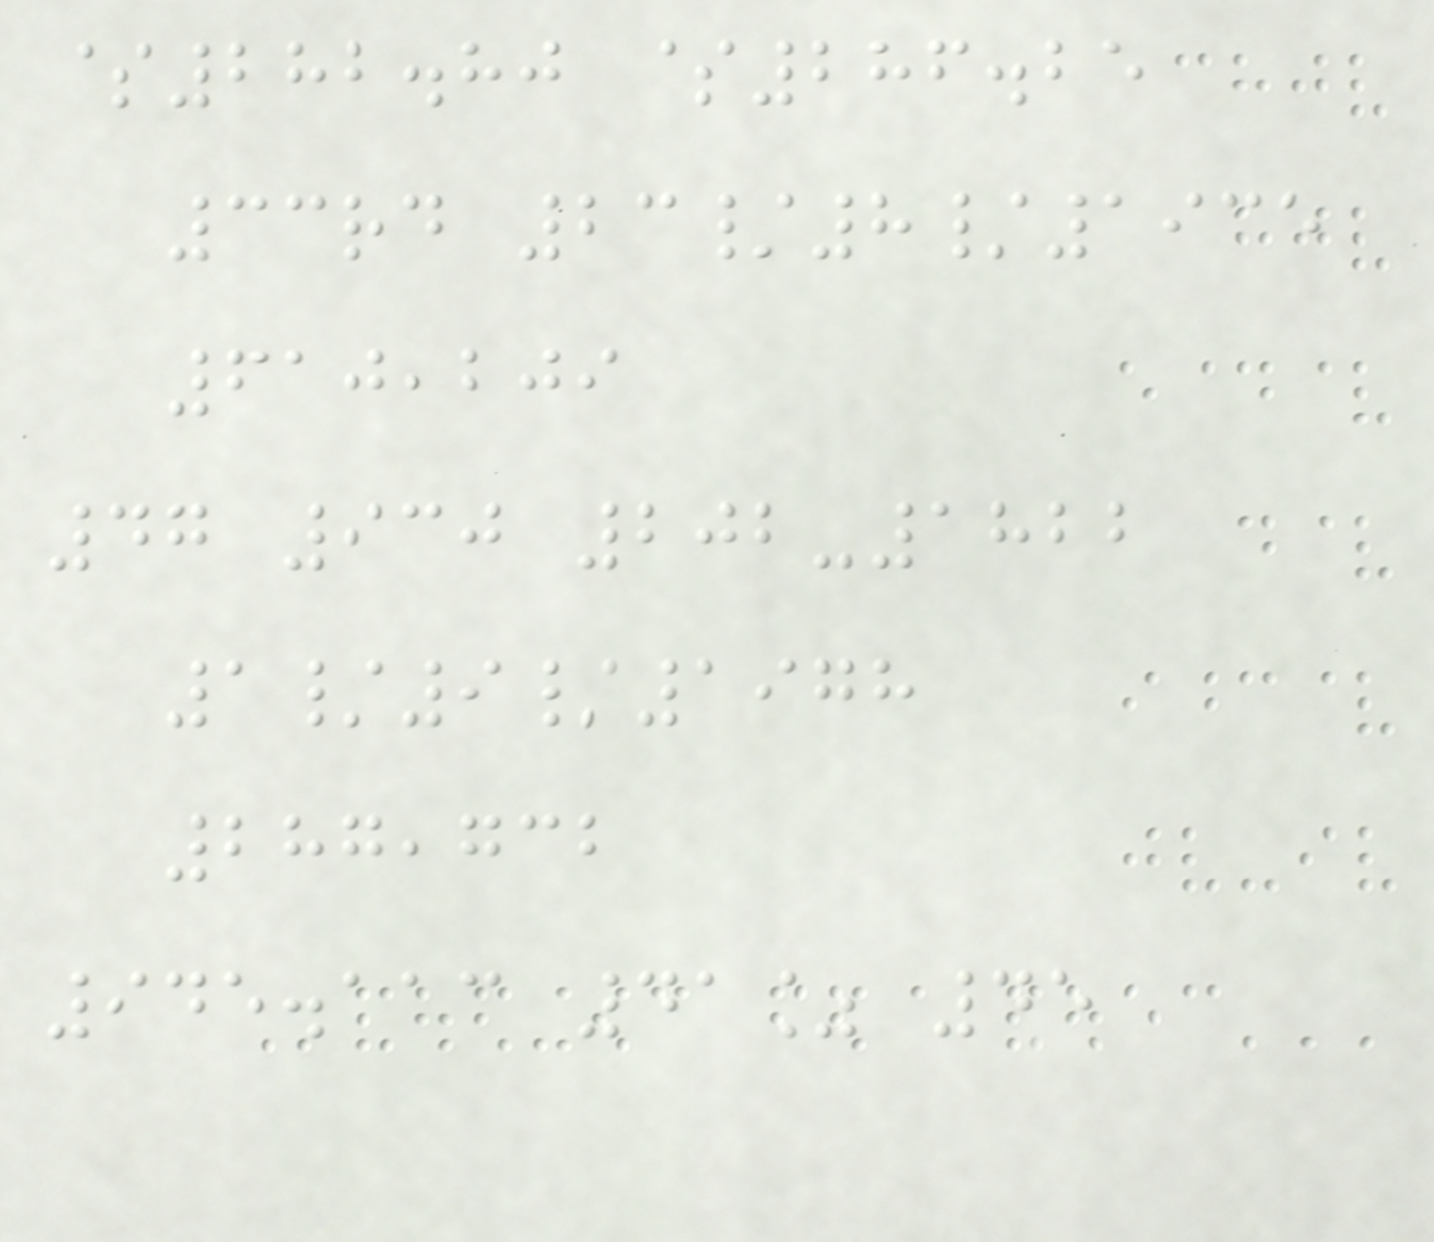$282.80 $286.25
33rd 23/8/1935
610,209
47 930 202-1822
1/9/1978
287,732
945.113 41% 45
